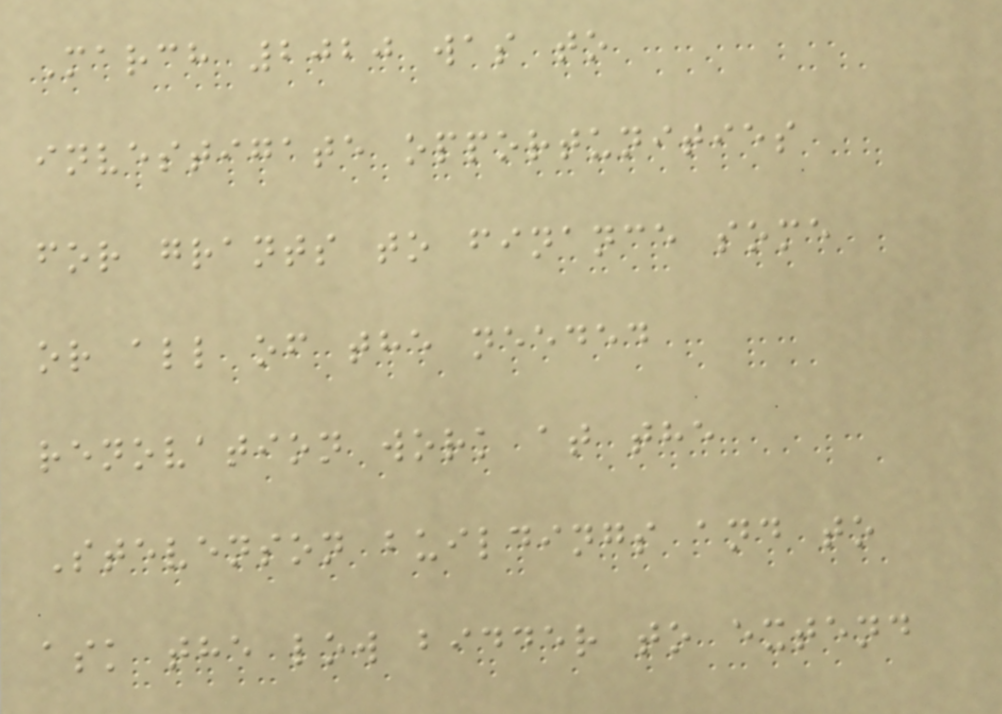March 2020 was to
investigate opportunities
for grants to finance some
or all of the needed
renovation work at the
Stevenson buildings and to
ask the low bidder to extend
